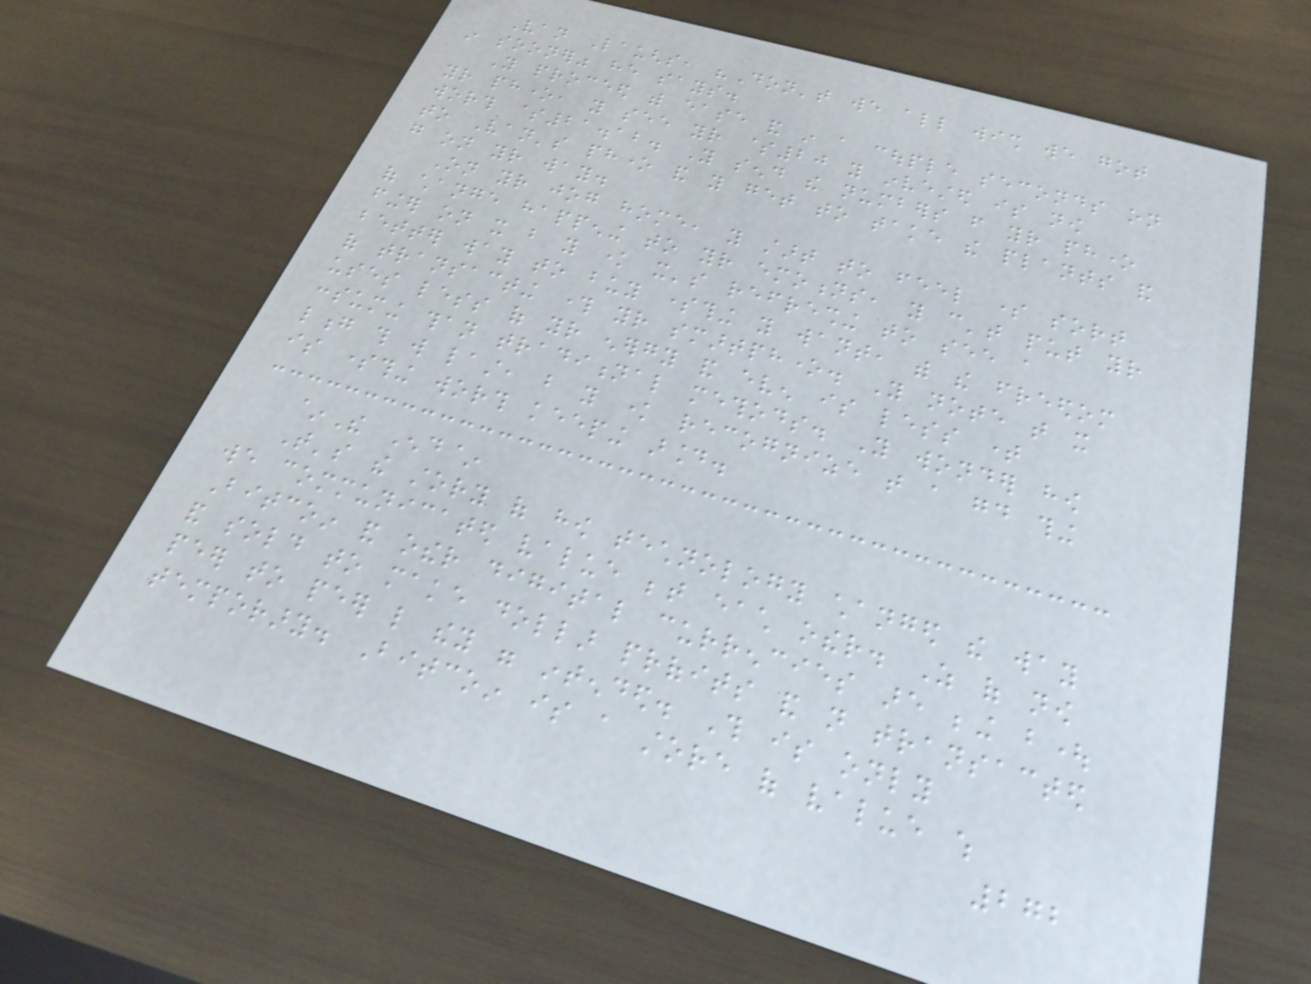Van Laughs, "Don't we all wish we got
in sooner" he says.
You proceed with ease and in a couple seconds on
your phone, you see your $20 you invested is now
worth $21.12. You send the numbers from your phone
to Van's phone and you get to take the plants and
go on your way.
On your jog home, you start to feel some sort
of change happening to your emotions, you can't put your
finger on it but you know it's refreshing to see a
better way to buy something you want, with the freedom
of transacting through your smartphone. You note that it
uses less of your energy and even is less time
consuming than traditional methods. You wonder how
long this will last, but you know recognize that a good thing
is something worth keeping around.
~The End~
That's the story of how technology changed the way
we communicated value between each other. As of now
Bitcoin and other digital currencies are being bought
and sold to make dollar profits and not transacted
peer to peer like they were intended. This is only
temporary. Bitcoin is a store of value which
272
